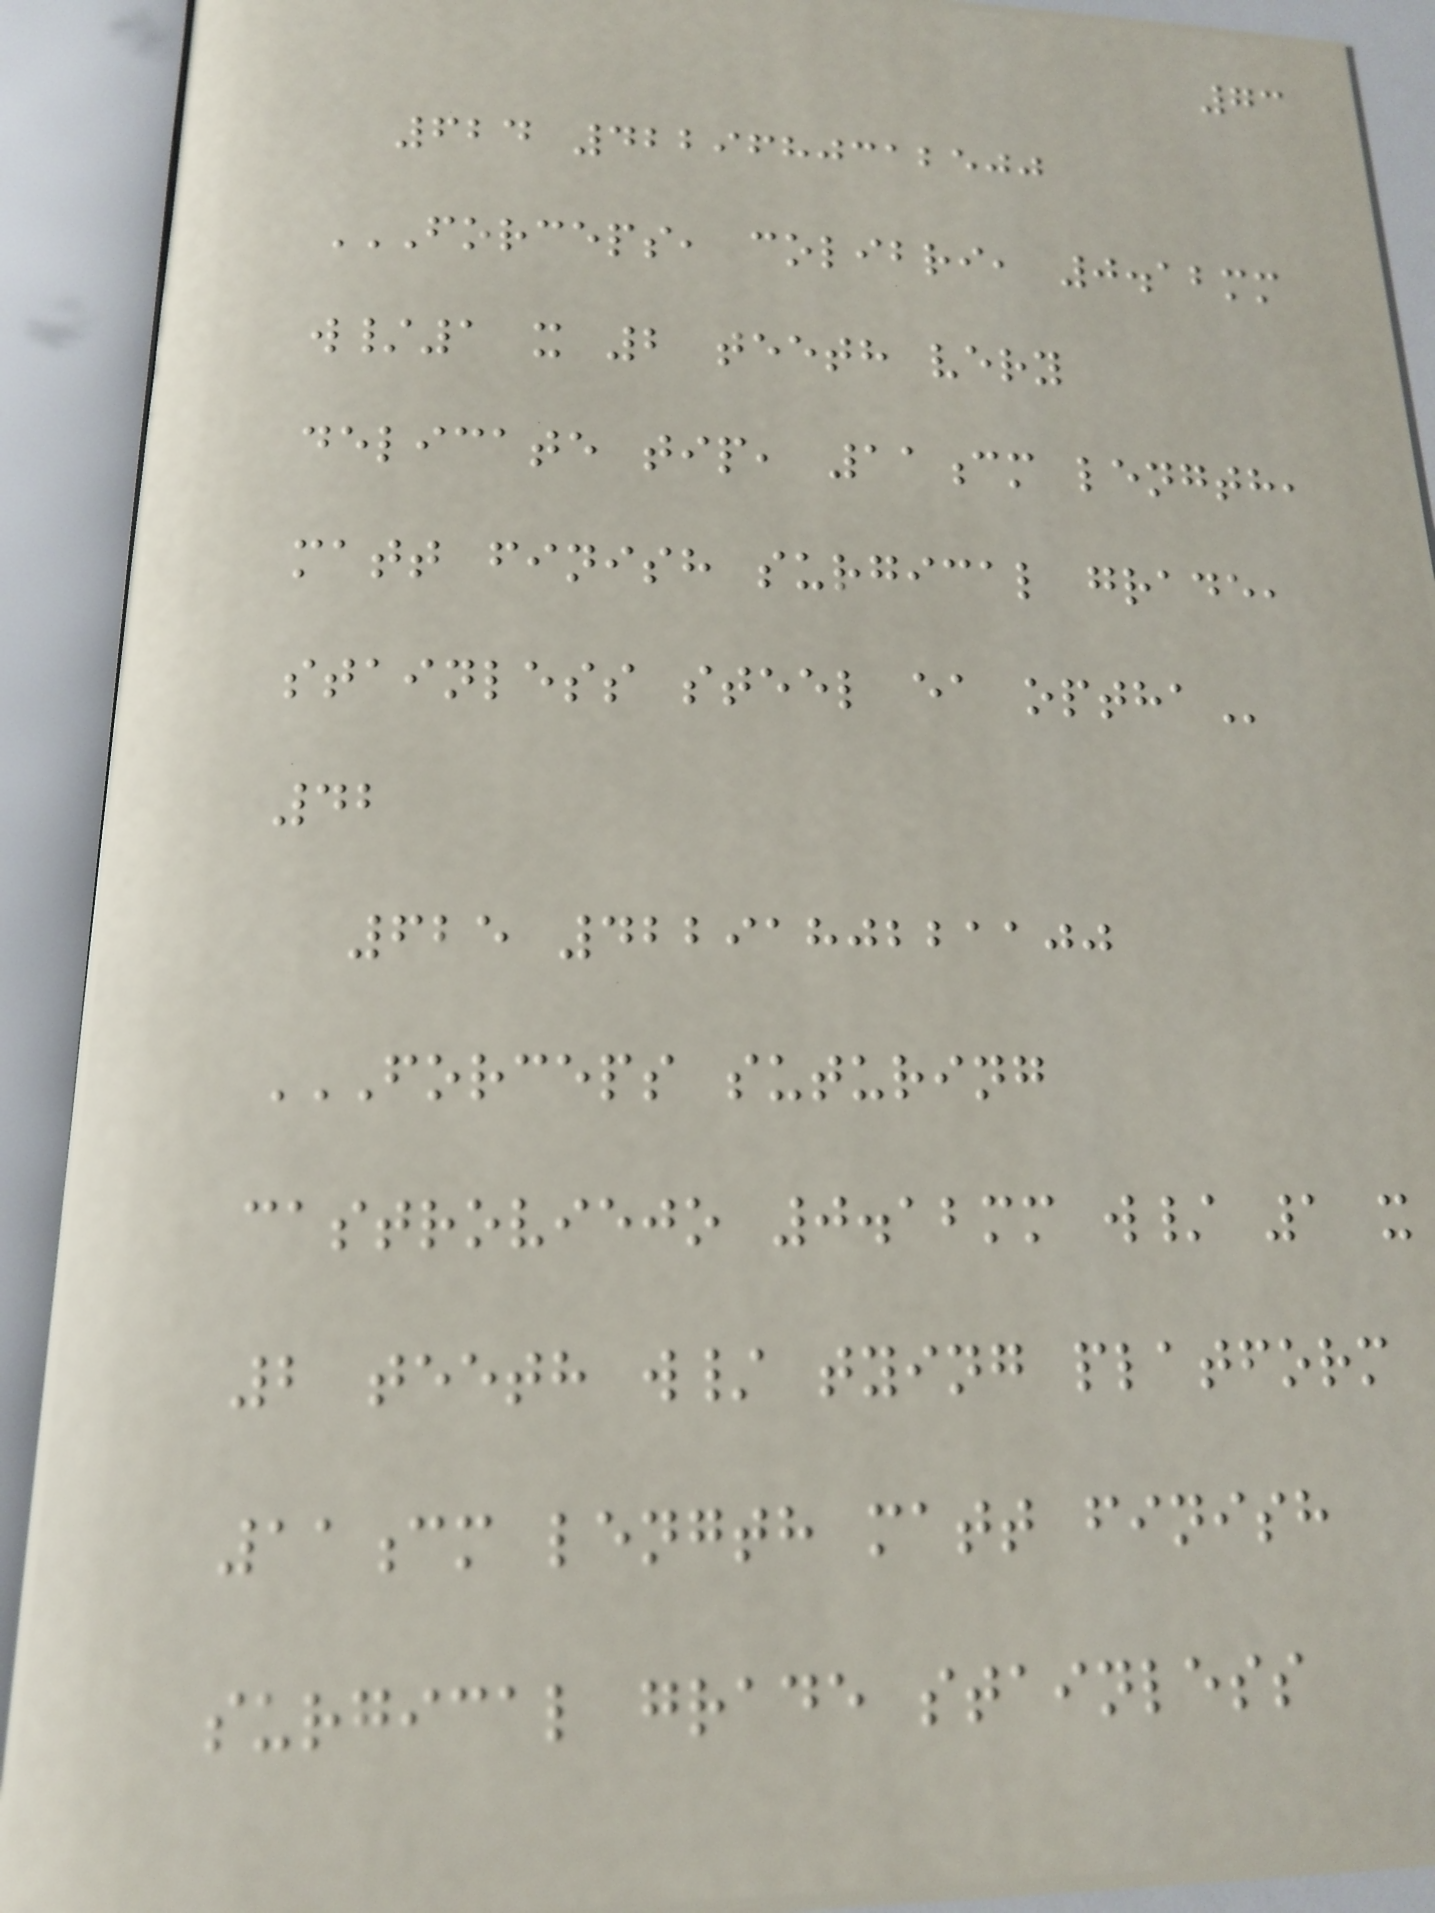73
624 4229680312500
FORCEPS, COLIBRI, 0.12MM
W/1 X 2 TEETH VERY
DELICATE TIP, 11CM LENGTH,
MATT FINISH SURGICAL GRADE,
STAINLESS STEEL EA OPTHA
42
625 4229180221100
FORCEPS SUTURING
CASTROVIEJO 0.12MM W/ 1 X
2 TEETH W/ TYING PLATFORM
11CM LENGTH MATT FINISH
SURGICAL GRADE STAINLESS
